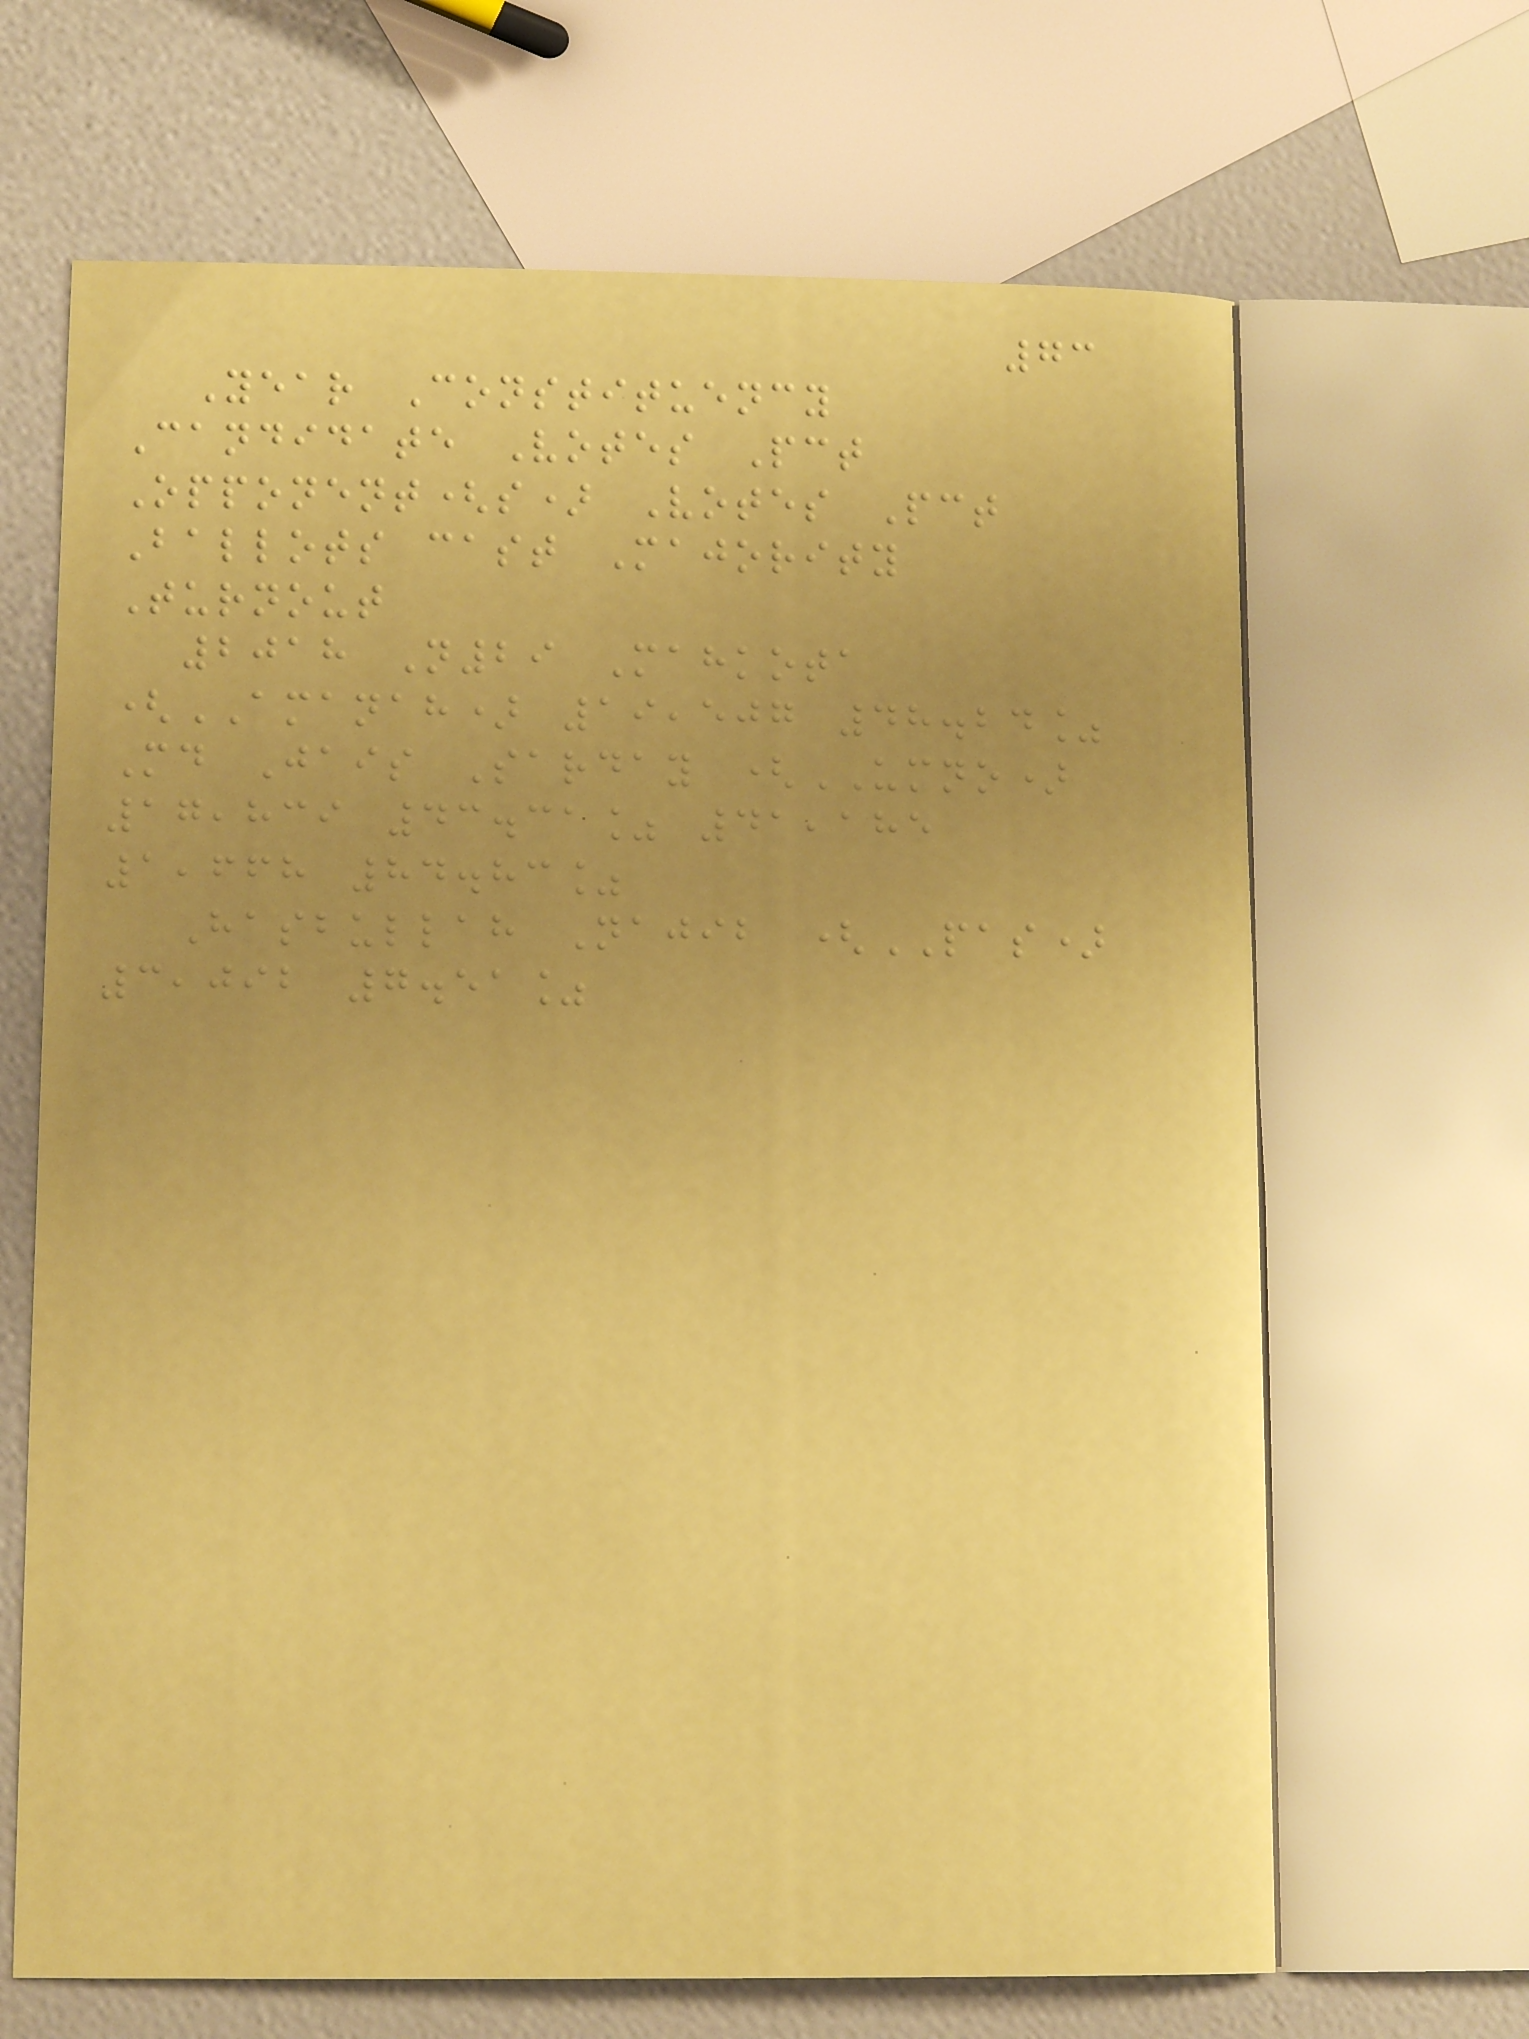73
Year Constituency
Candidate Votes Pct
Opponent(s) Votes Pct
Ballots cast Majority
Turnout
2018 N29 Mahkota
(AMANAH) 19,507 48.24%
Md Jais Sarday (UMNO)
17,839 43.31% 41,185
1,668 84.83%
Hasbullah Najib (PAS)
3,092 7.51%
